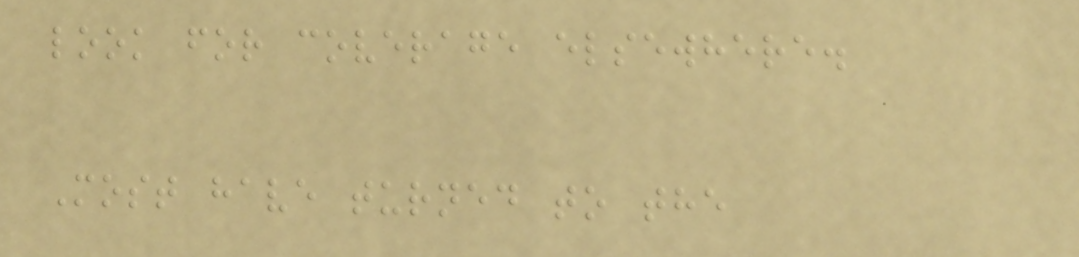look for coverage elsewhere.
Most have turned to the
